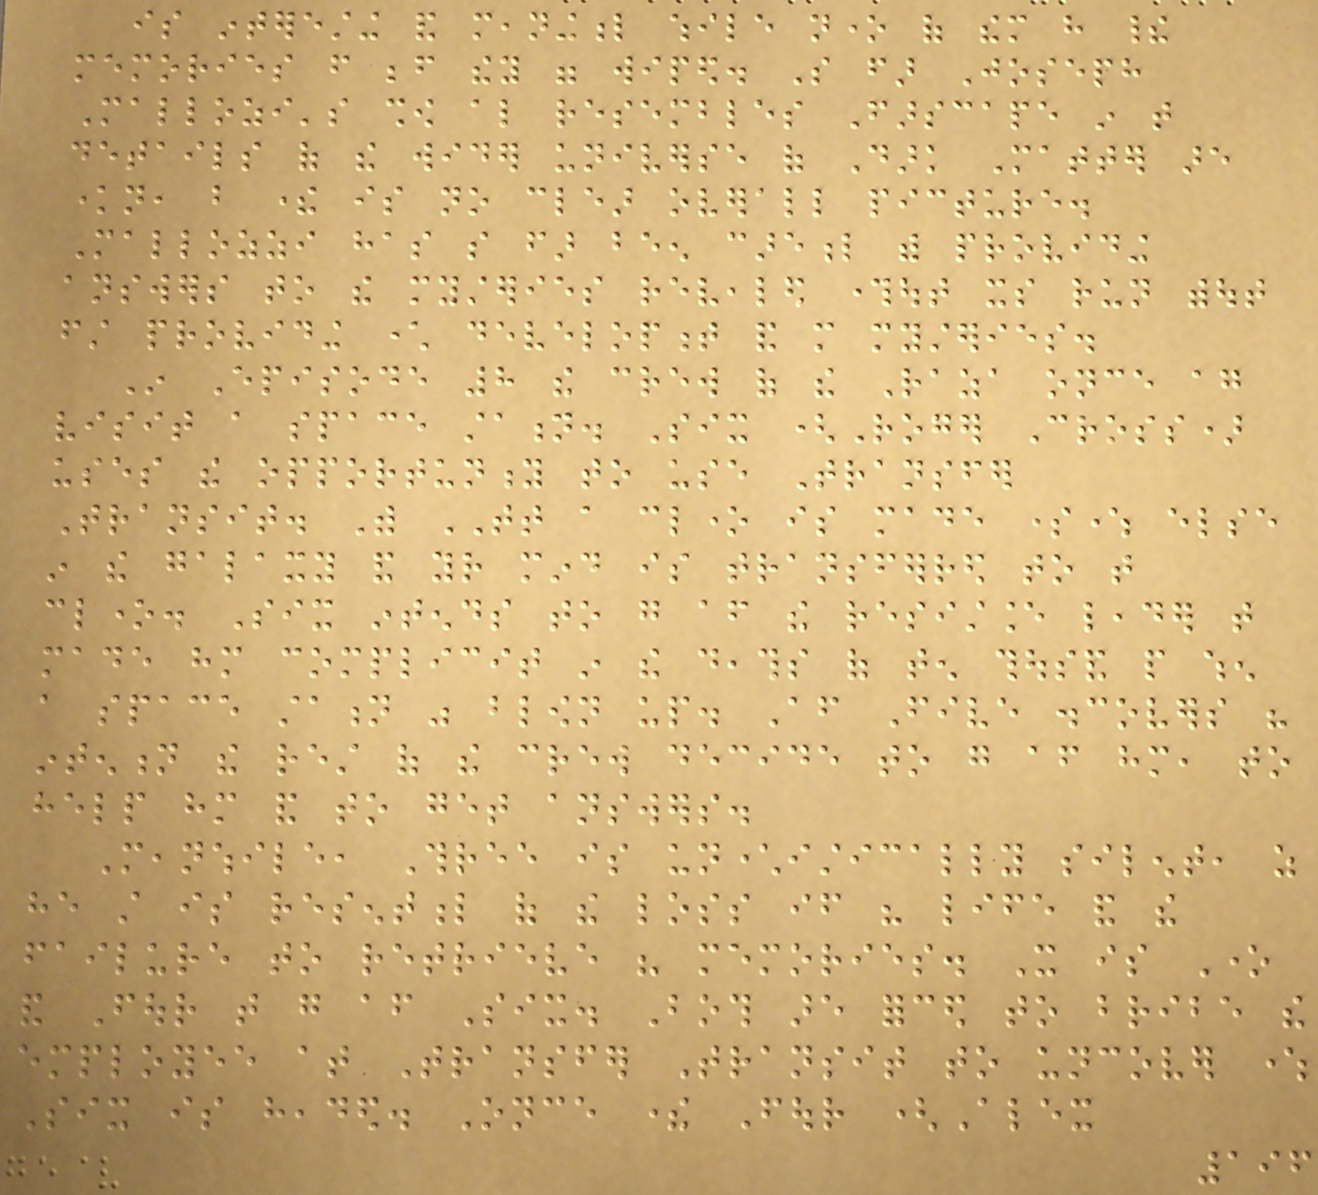is interesting and meaningful while none of them have their
memories from before they were wiped. So far Joseph
Mallozi's show also resembles Farscape in that
details of the wider universe of Dark Matter are
known, but there is no clear overall picture.
Mallozzi has so far been careful with providing
answers to the mysteries revealed throughout its run without
first providing character development and more mysteries.
In Episode 8 the crew of the Raza once again
visit a space station. Six (Roger Cross)
uses the opportunity to use Transfer
Transit. With TT a clone is made somewhere else
in the galaxy and your mind is transferred to that
clone. Six intends to go after the resistance leader that
made him complicit in the deaths of ten thousand people when
a space station was blown up. After Five discovers his
intention the rest of the crew decide to go after him, to
help him and to get answers.
Meanwhile, Three is uncharacteristically silent, as
he still is resentful of the loss if his life and the
failure to retrieve his memories. It is One
and Four that go after Six. Both are forced to bribe the
employee at Transfer Transit to uncover where
Six is headed. Once there Four (Alex
196
